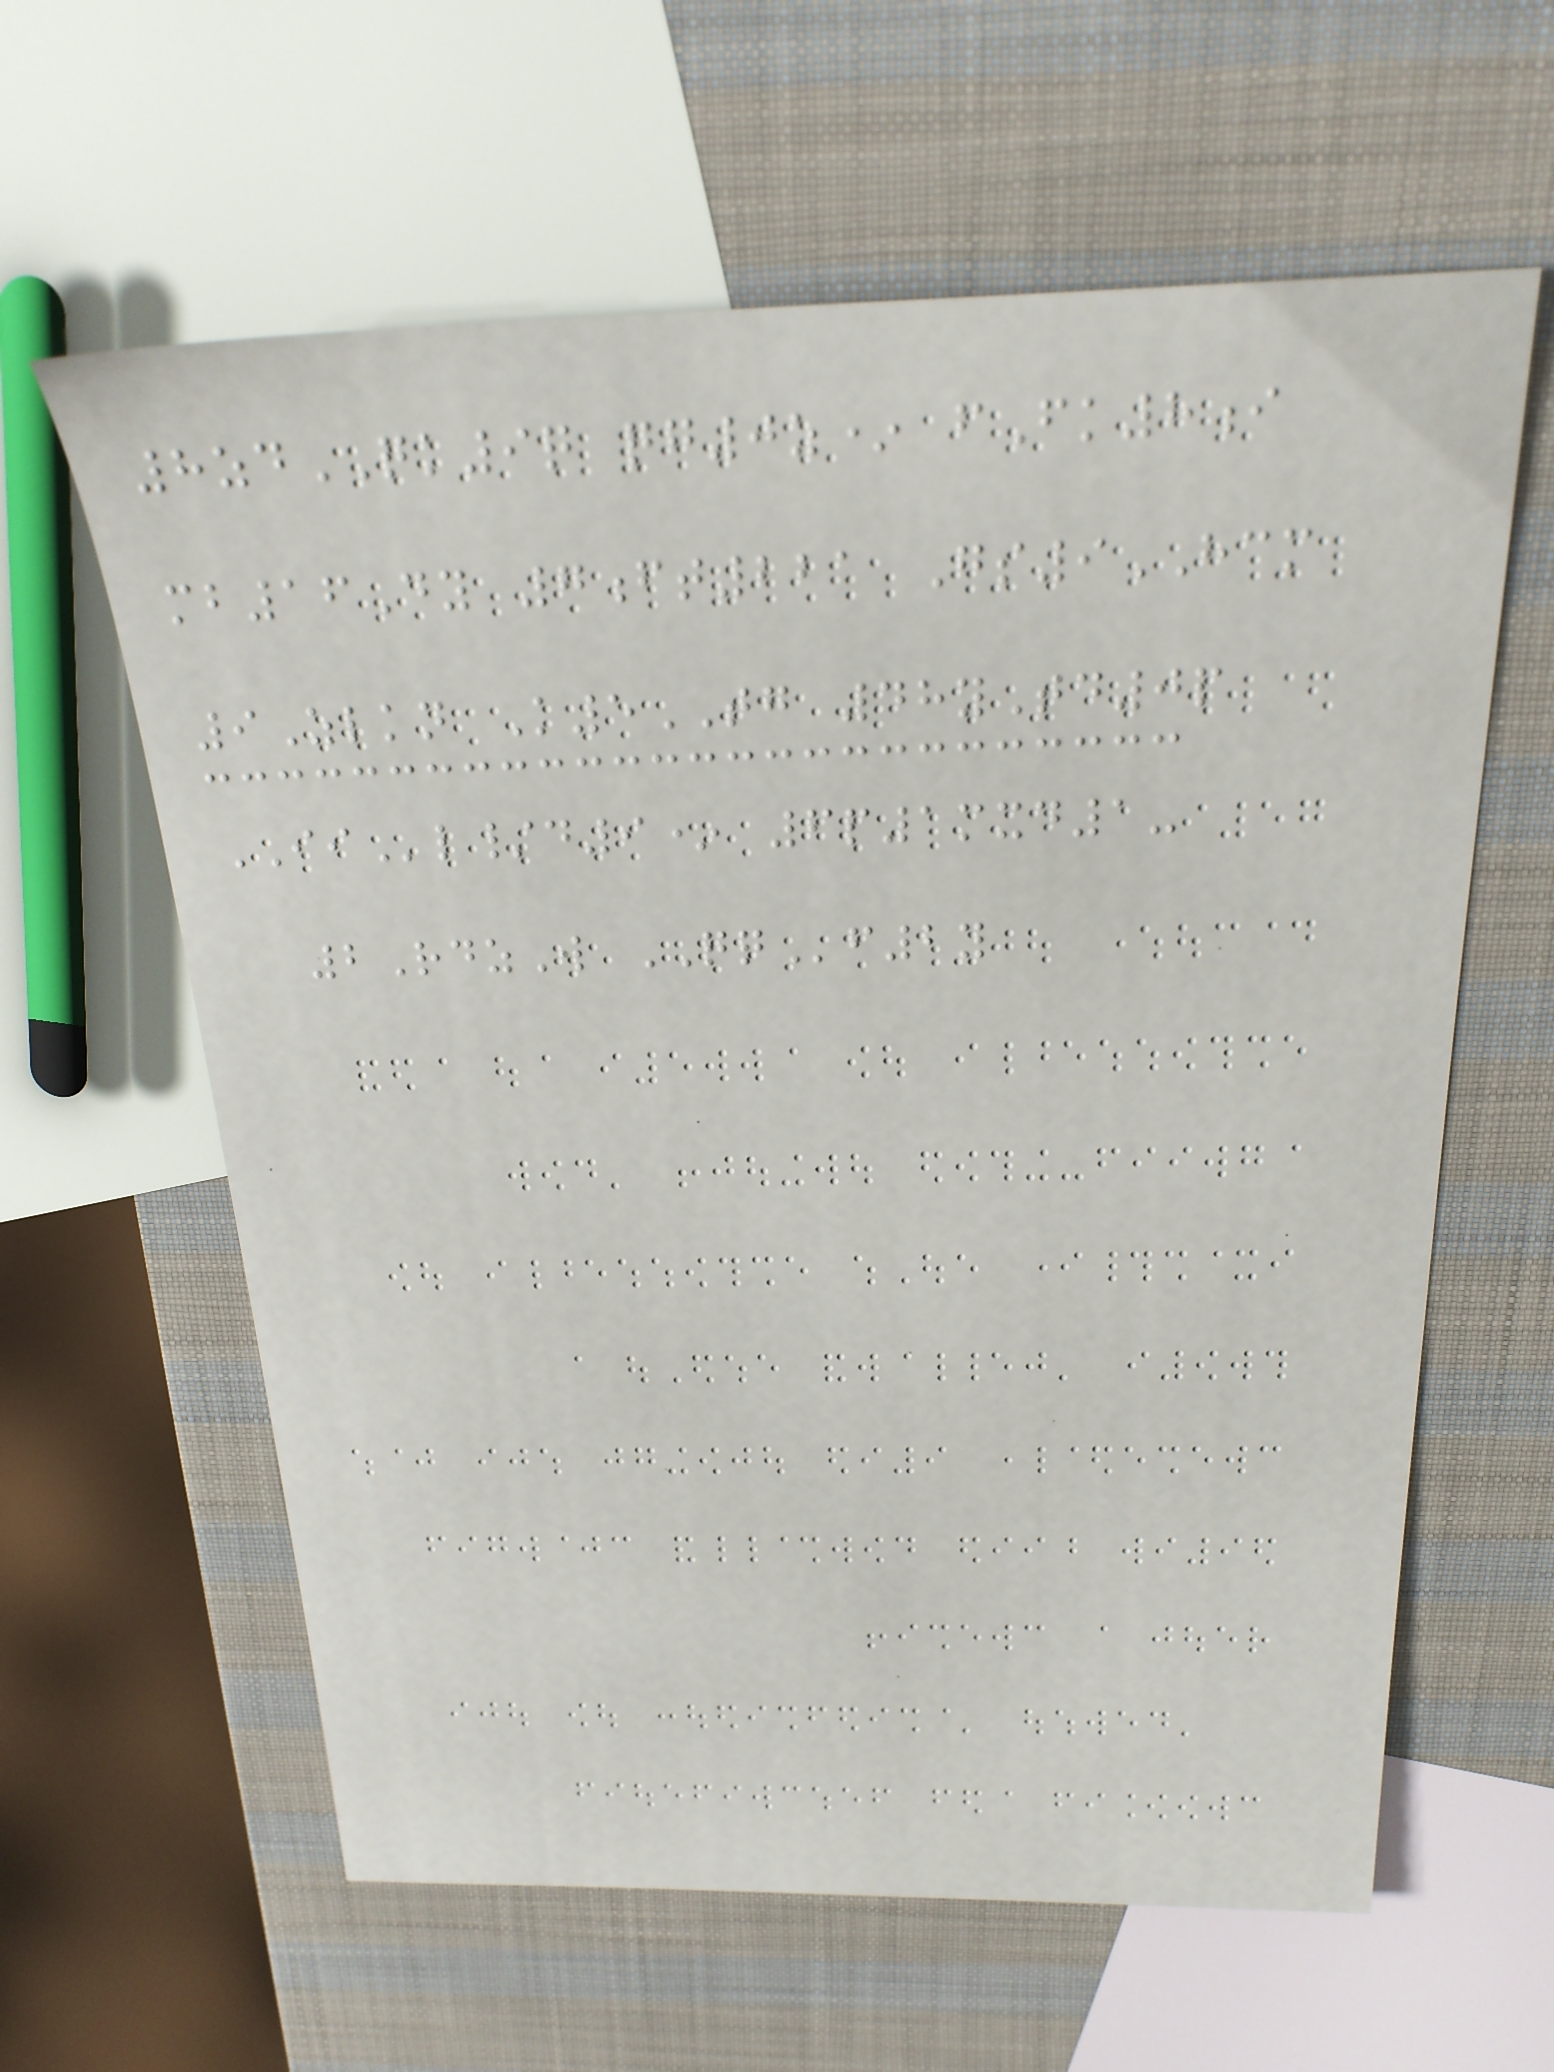8zdQK9q qg0z* fFk8i
mb16Dy 7ft221 Gs9HCM
9Zlkn K5TG 48yTd0p
IIl/d9* 6p1mxd1-
2RdzW QQf2y
